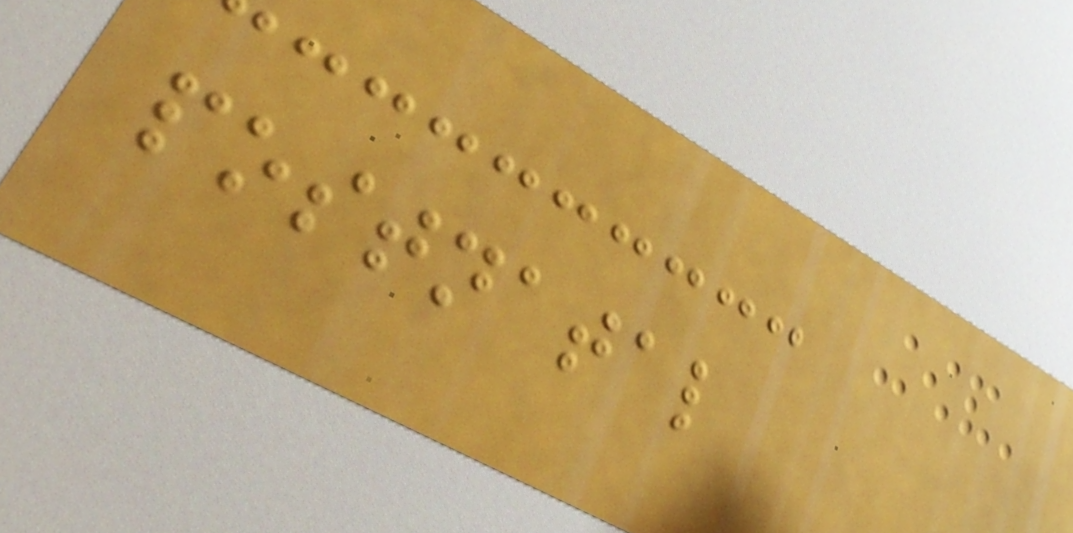postnatal
